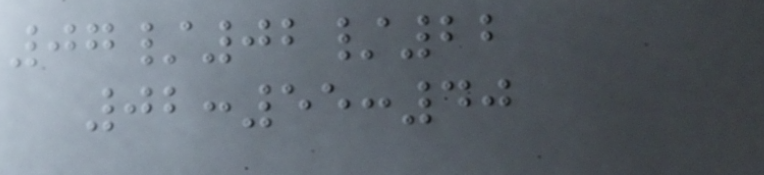07/02/22
02:55:40
